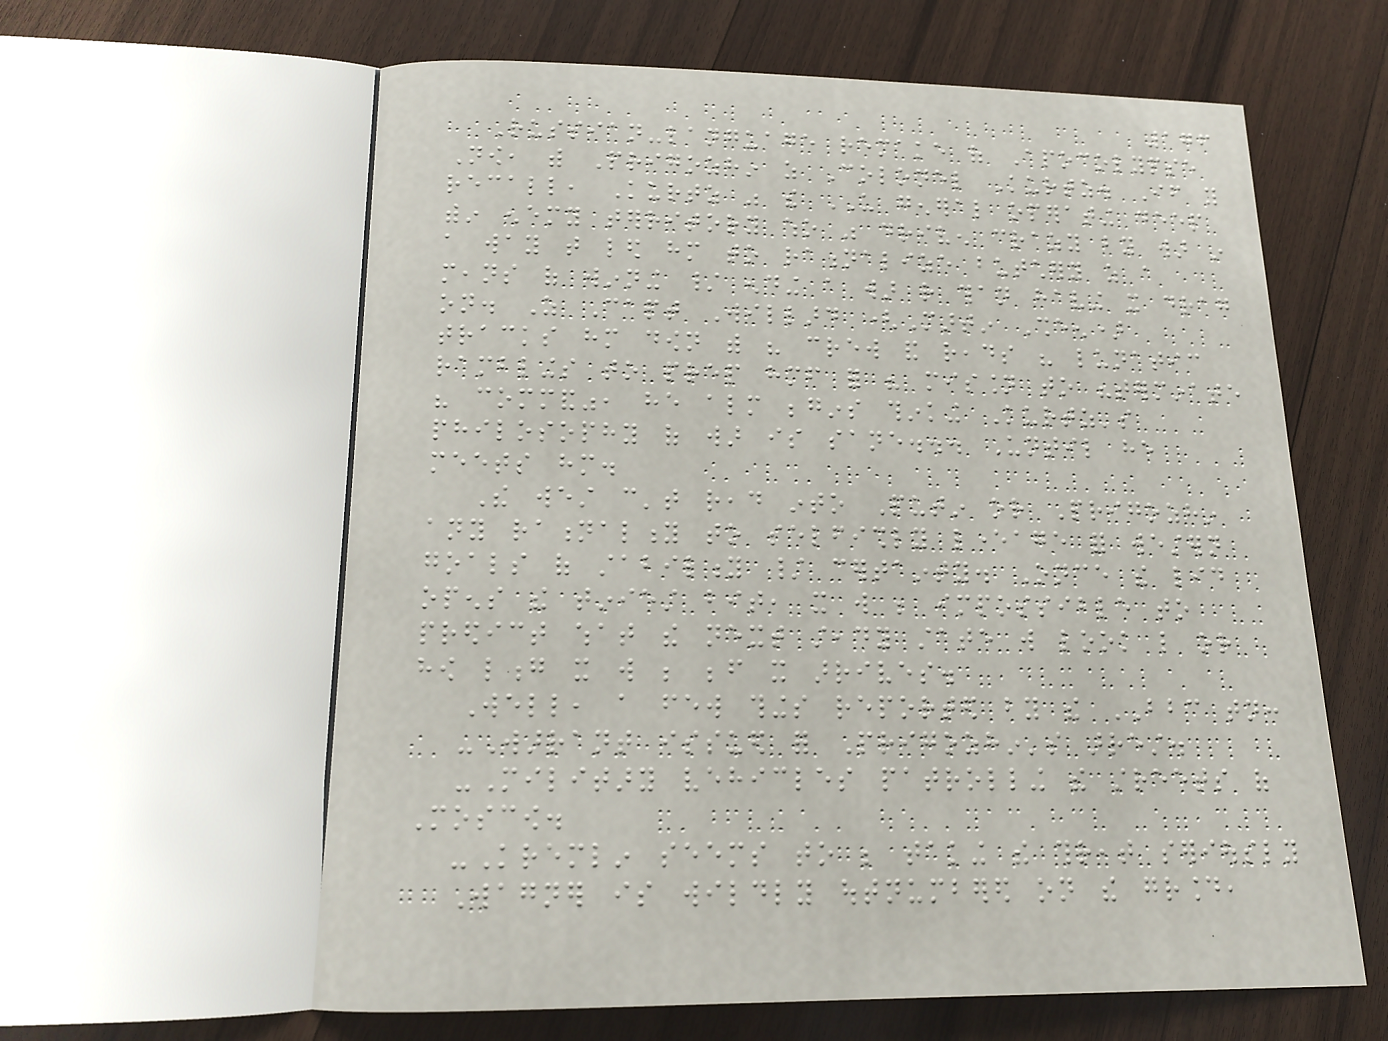176
Russian-language remake of Apocolypse
Now, with Prigozhin as Colonel Kurtz. If you
recall, Kurtz was the US general operating deep
within enemy territory who was driven crazy by war in
a way that led him to rationalize butchery as a
means of winning / ending a war rather than having it drag
on. As Capt Willard (Martin Sheen)
tracks him down with his crew and reads his lunatic
ramblings to prep himself for his mission to "terminate
his command", he almost begins thinking Kurtz's
philosophy of war is sane... Until he
meets him.
The west can't read into Putin or Prigozhin
any rationality to selfishly leverage for western
goals of stability / certainty. Once the lid
opens the tiniest bit, it will be impossible to
predict what the next steady state will look like or
how long it will be before it arrives.
Well, a few things reported by the BBC tonight:
-Warrant issued for Prigozhin's arrest.
-Military vehicles patrolling the streets of
Moscow.
-Kremlin seems to be taking the threat seriously
Wagner is wildly outnumbered on the ground,
